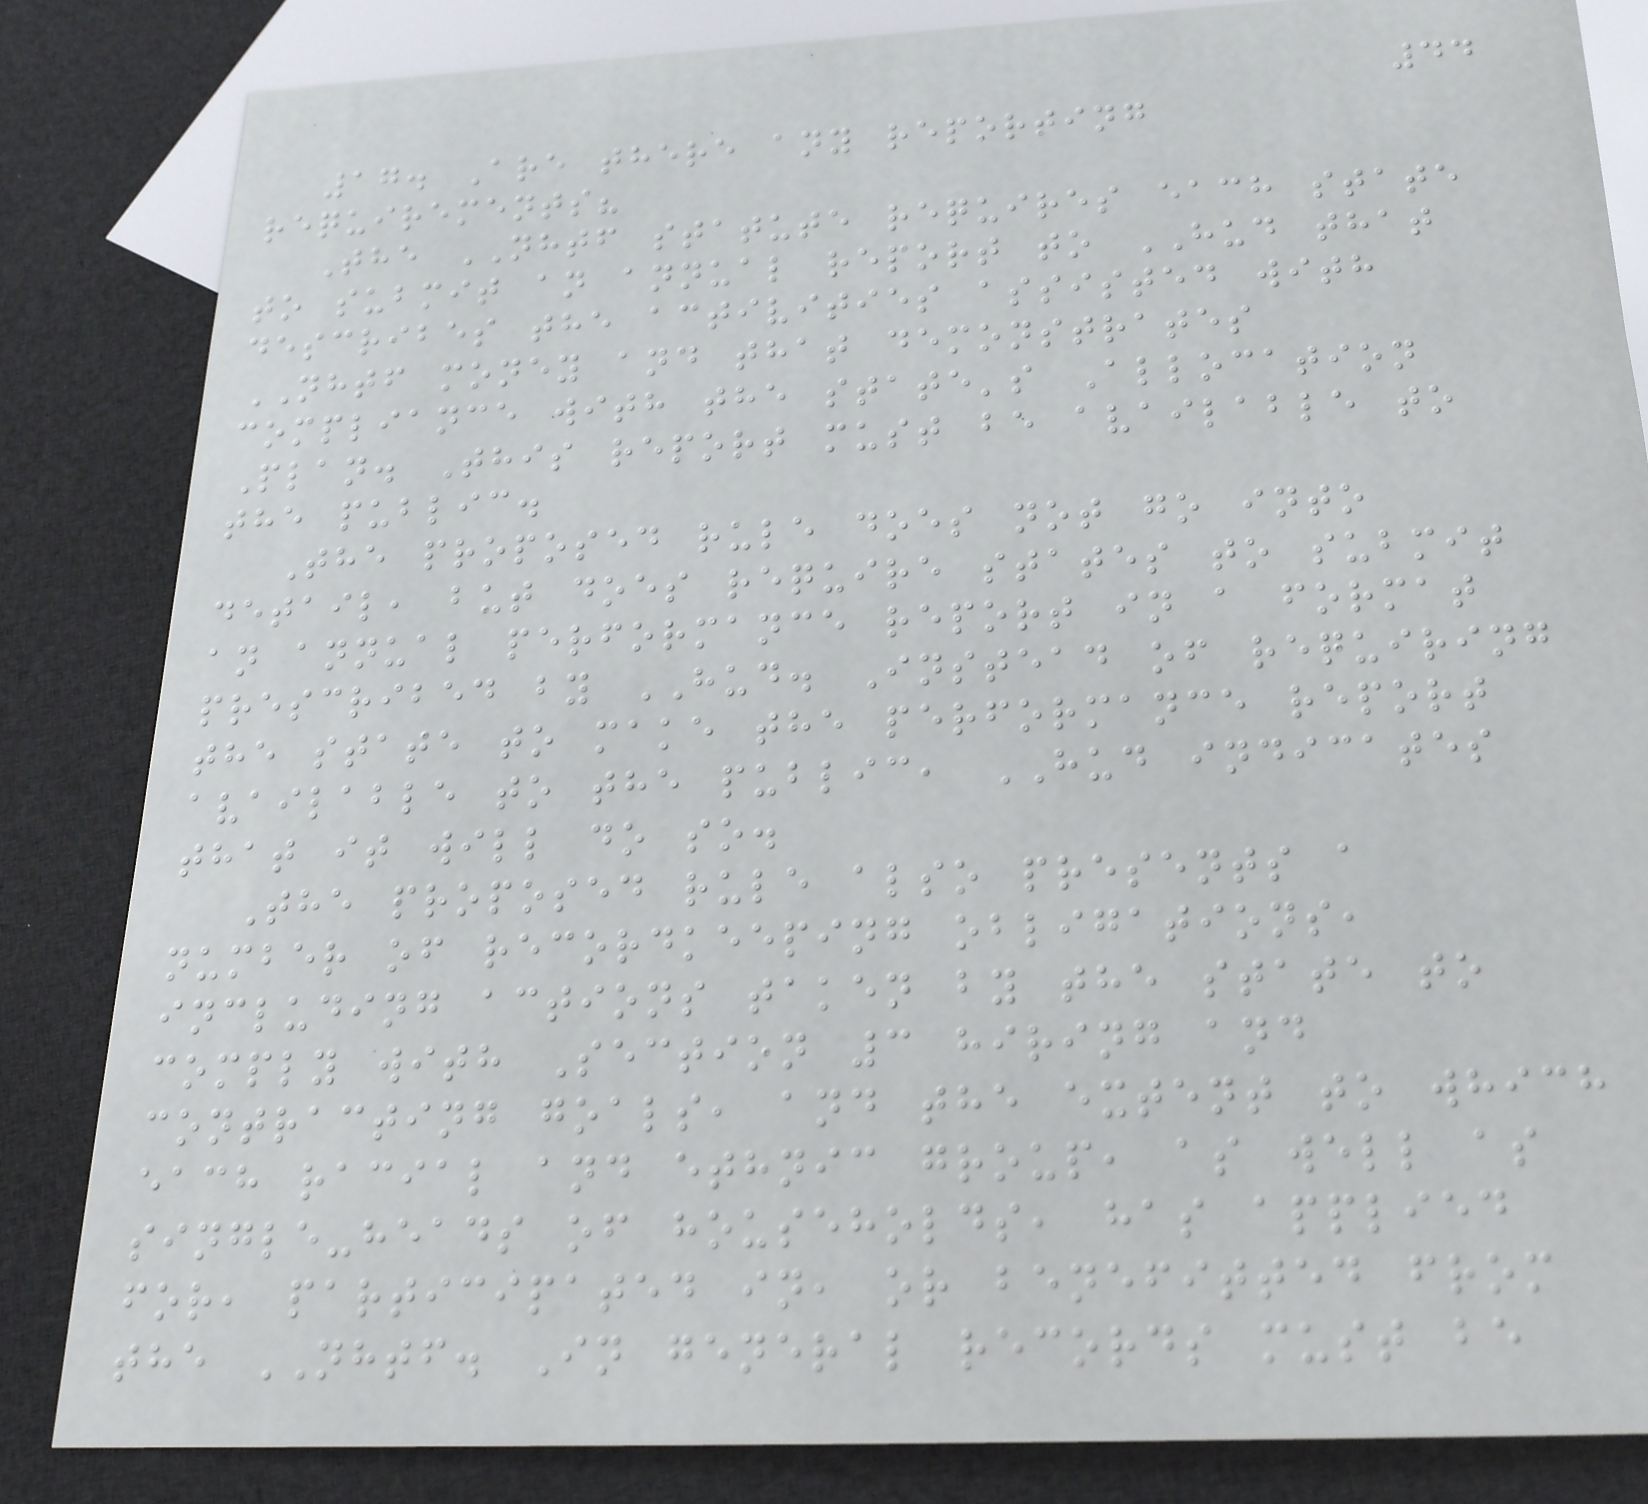44
17. Are there any reporting
requirements?
The NHTF statute requires each state
to submit an annual report to HUD that
describes the activities assisted with
NHTF money and that demonstrates
compliance with the state's Allocation
Plan. This report must be available to
the public.
The proposed rule does not go into
detail, but does require states to submit
an annual performance report in a format
prescribed by HUD. Instead of requiring
the state to make the performance report
available to the public, HUD indicates
that it will do so.
The proposed rule also presents a
number of recordkeeping obligations,
including actions taken by the state to
comply with Section 3 hiring and
contracting goals, and the extent to which
each racial and ethnic group, as well as
single-heads of households, has applied
for, participated in, or benefitted from
the NHTF. In general records must be
